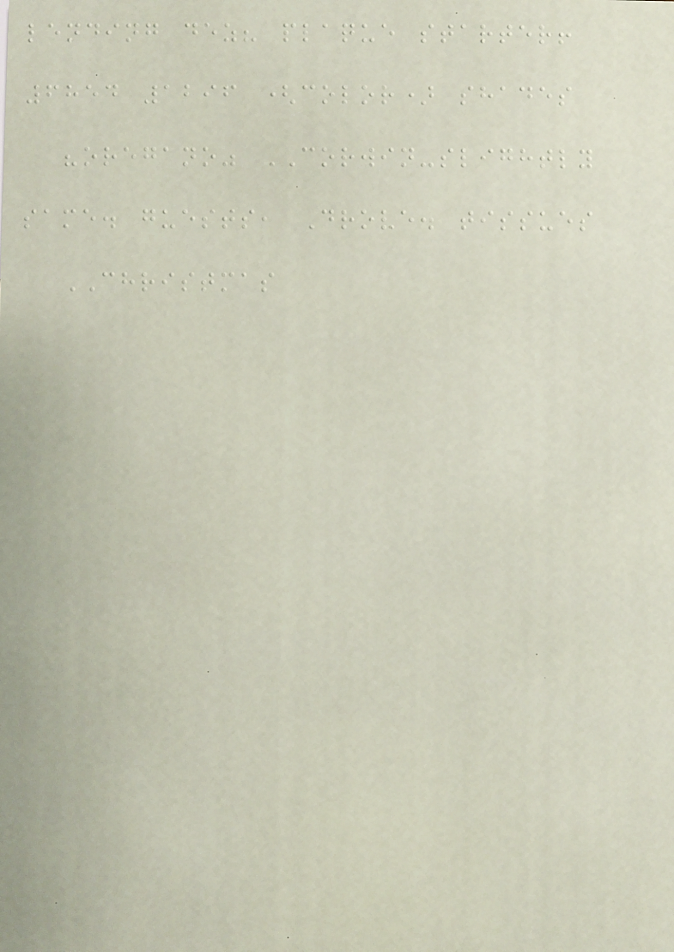lending dez? plaque starter!
6854 1296 (color) shades
"oregano" CORWIN-slightly
same. guests, Drove. tissues
CHRISTMAS
